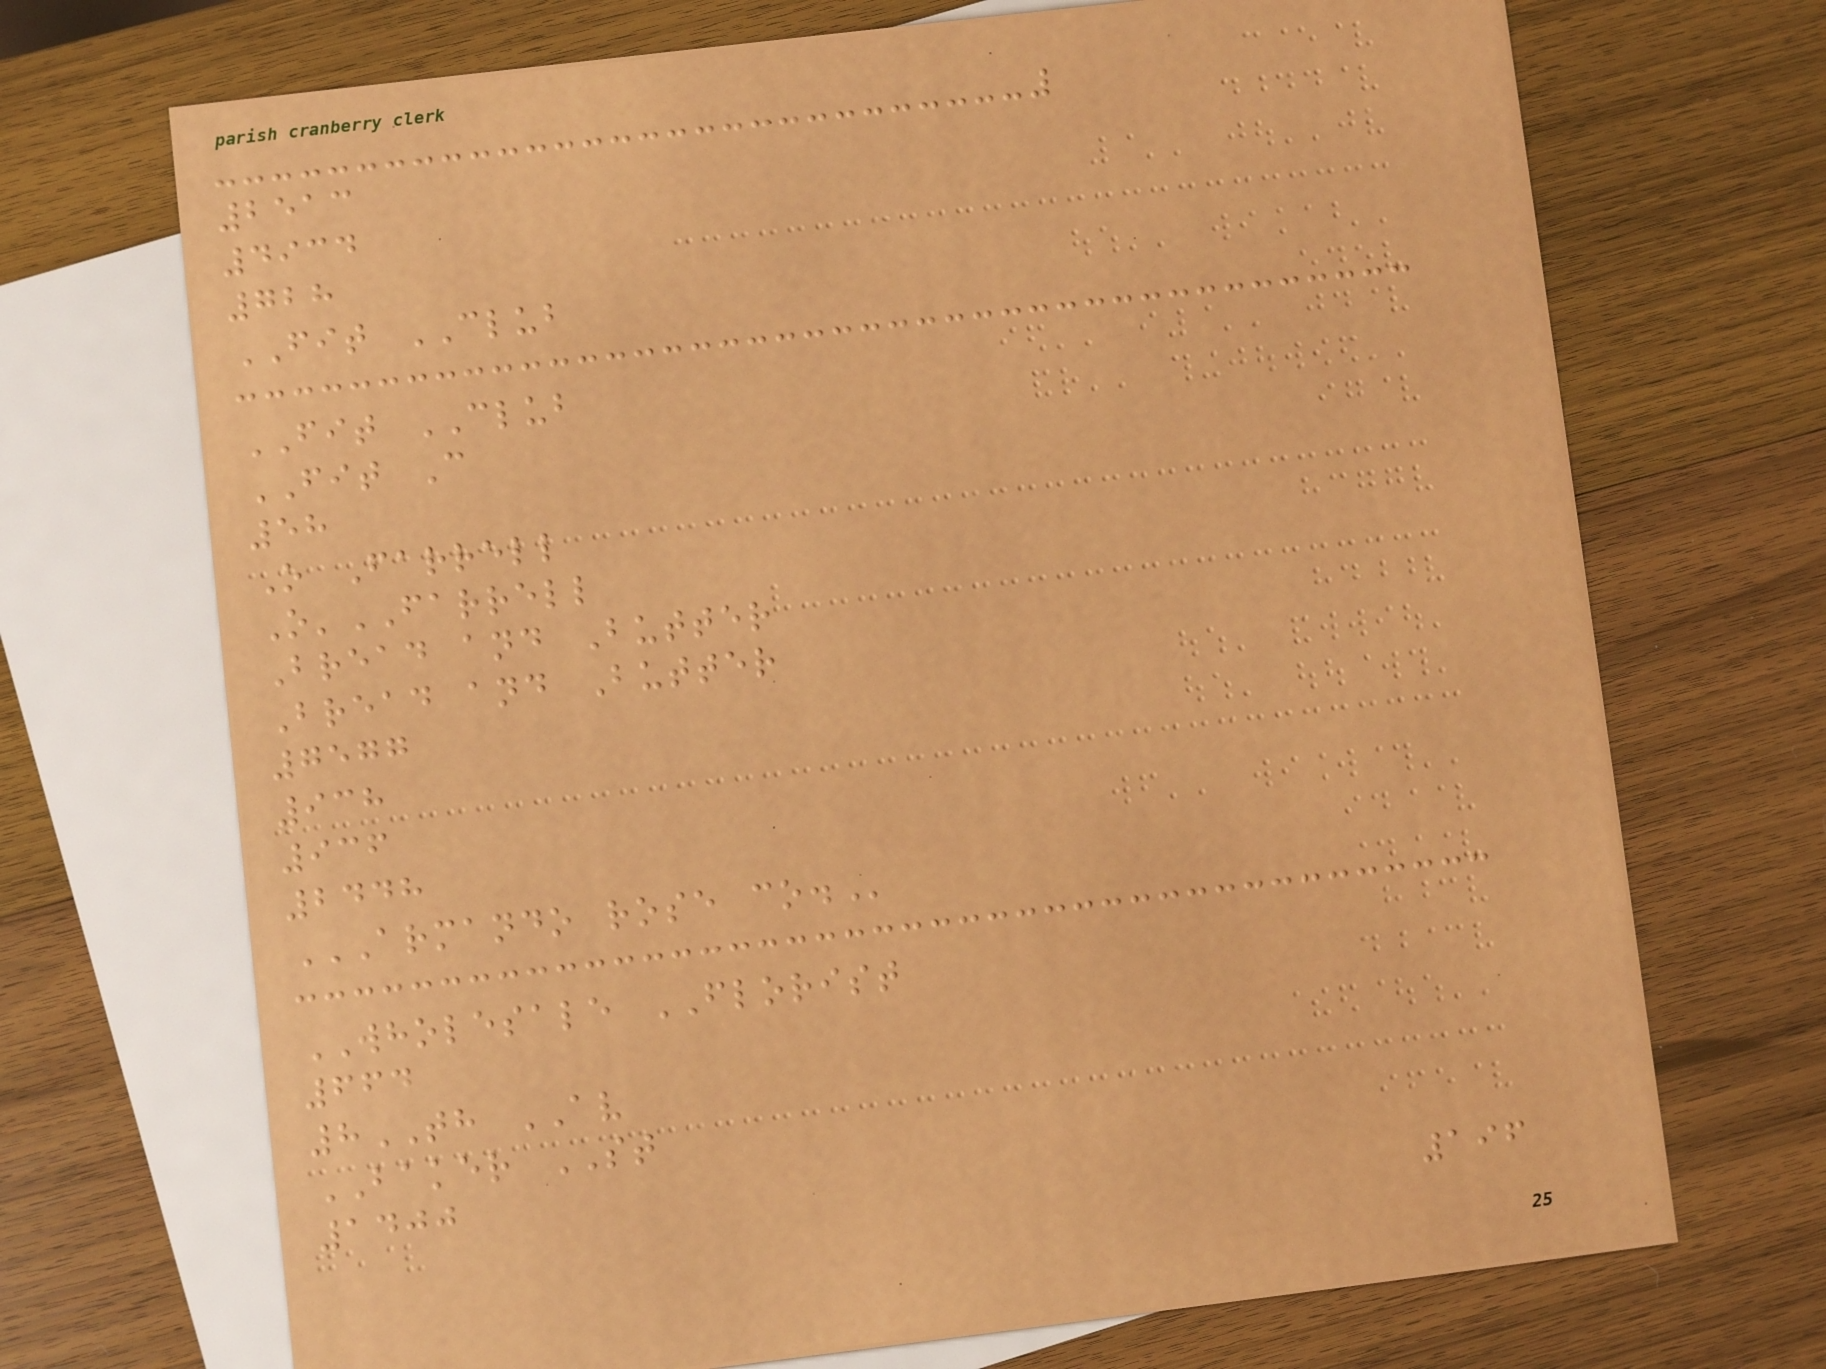2513
4934
728
FIT CLUB
FIT CLUB
FIT C
58
O Farrell
O'FARRELL
Bread and Butter
Bread and Butter
7577
938
936
2448
ARMANDO ROSE CO.
WHOLESALE FLORIST
664
8TH AV
BAKER ST
1400
196
